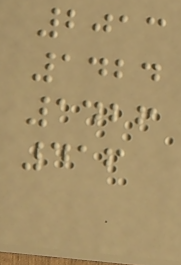2013
1424
1426
416
